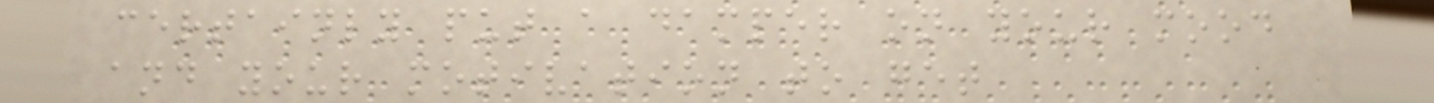certainly put a damper on your mood
and your motivation to get
